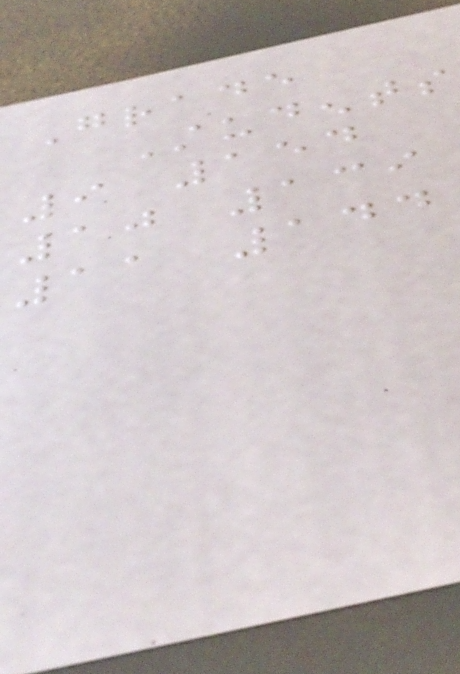Grade
Students
9 154
10 139
11 144
